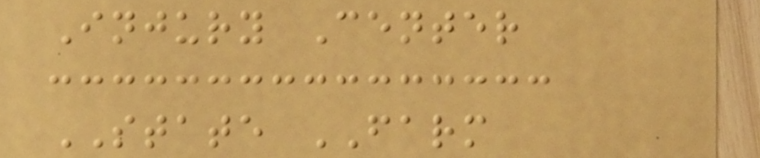Injury Center
STATE FARM
